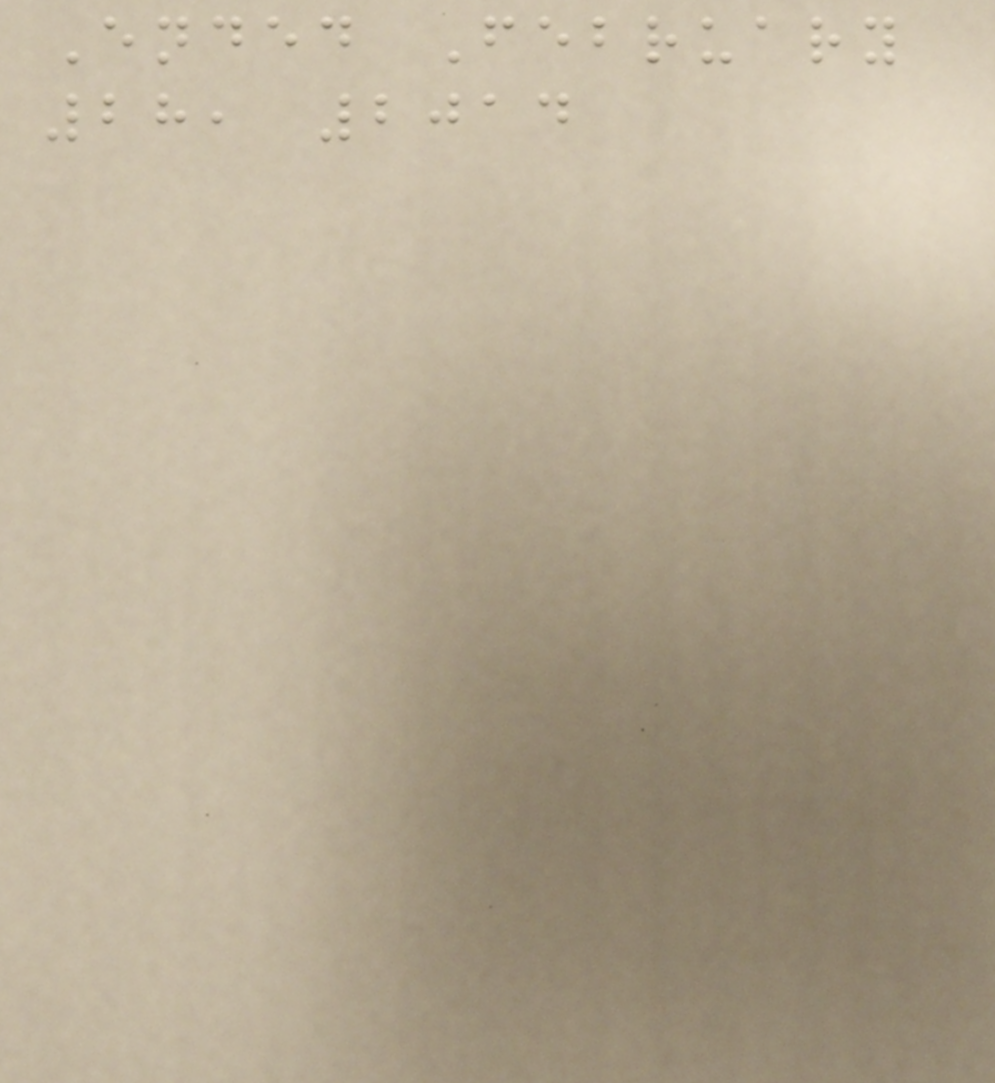Ended February
28, 2014
